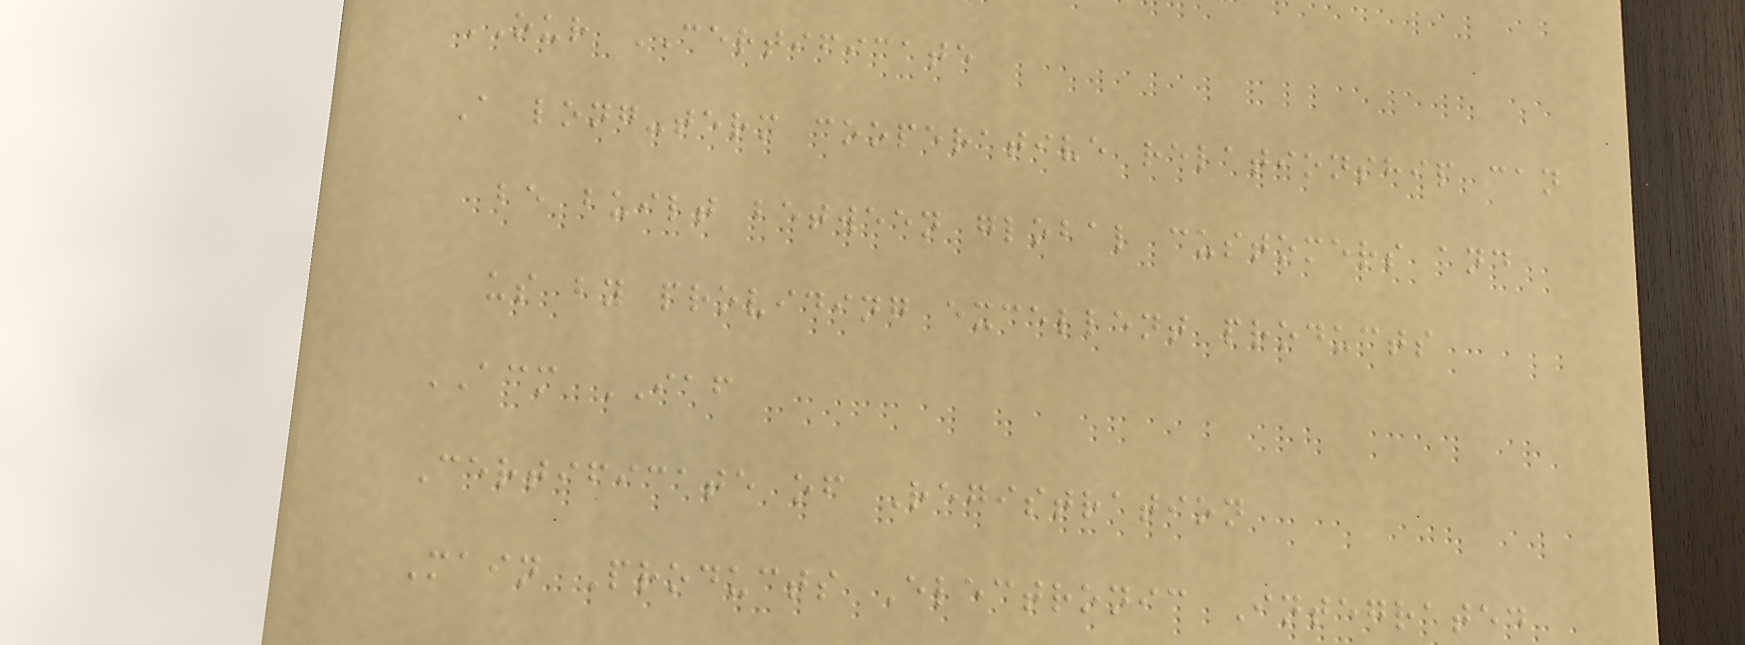OUR CERTIFICATE
A long-term cooperative relationship can
be built between global customers and
us by providing excellent products
ACM IAF
Certificate of Registration
Main Products Electronic Integrated
